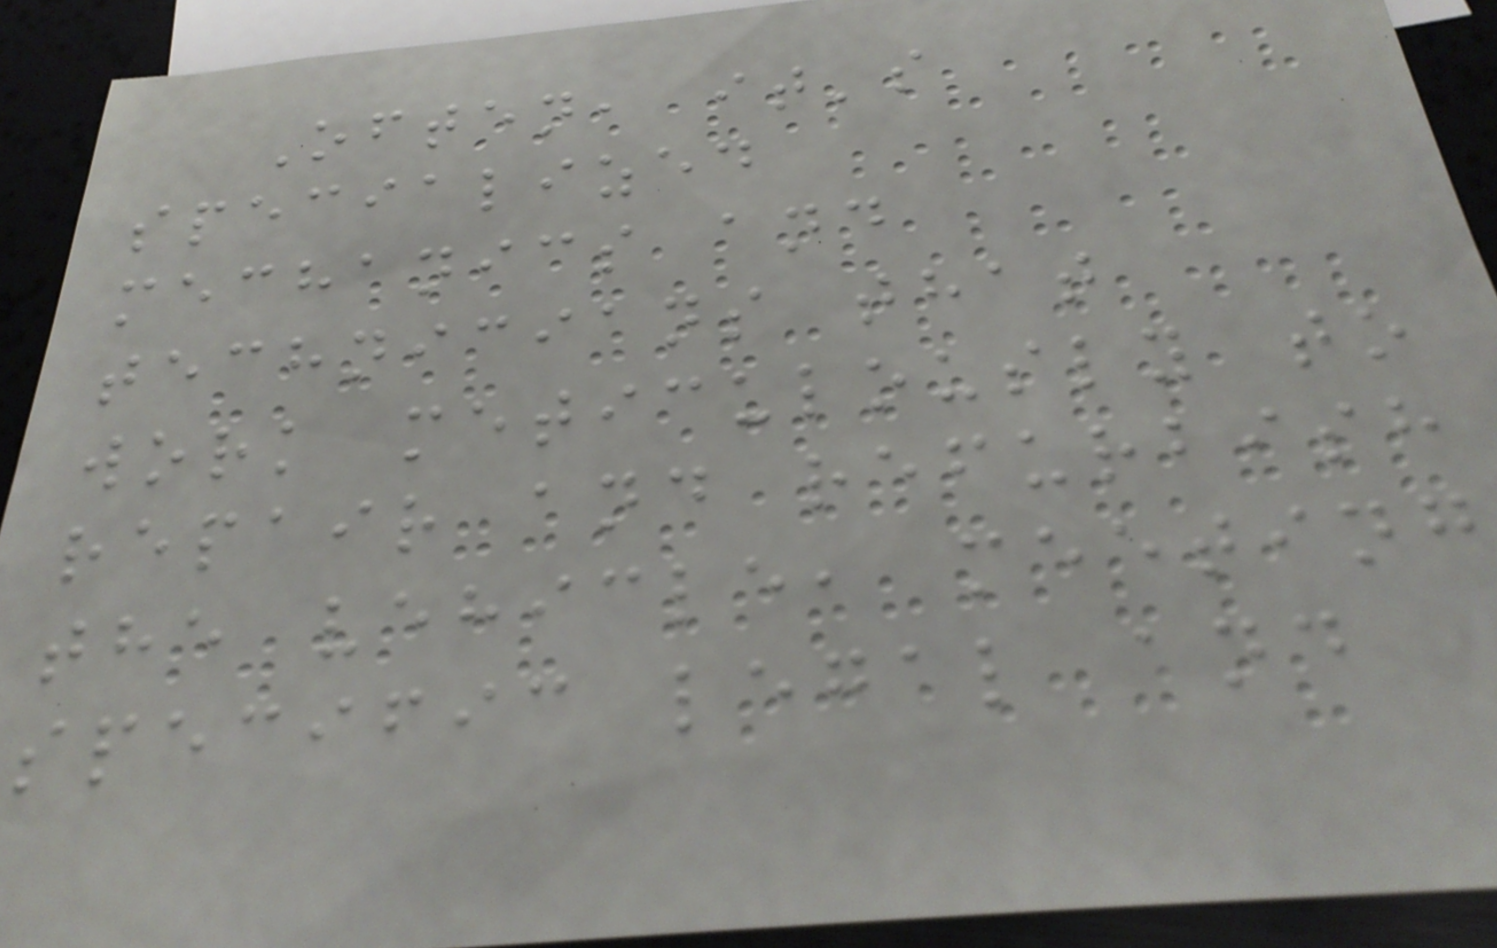Often, it's
specialized
mechanics and
technicians that
work meticulously to
repair and refurbish
the vehicle, meeting
specific legal and
